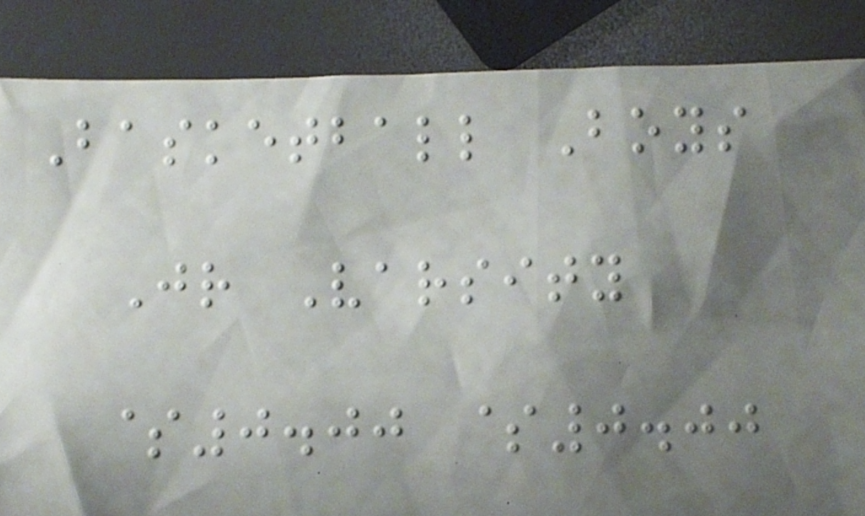Basketball Boys
Jr Varsity
$0.00 $0.00
